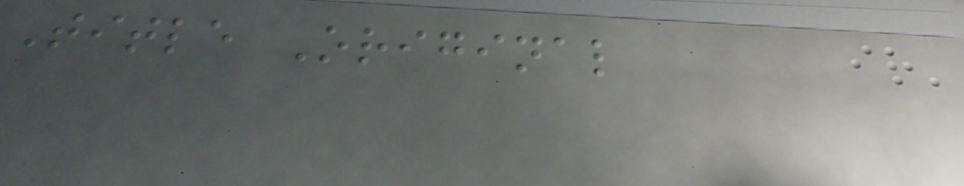Title Original
